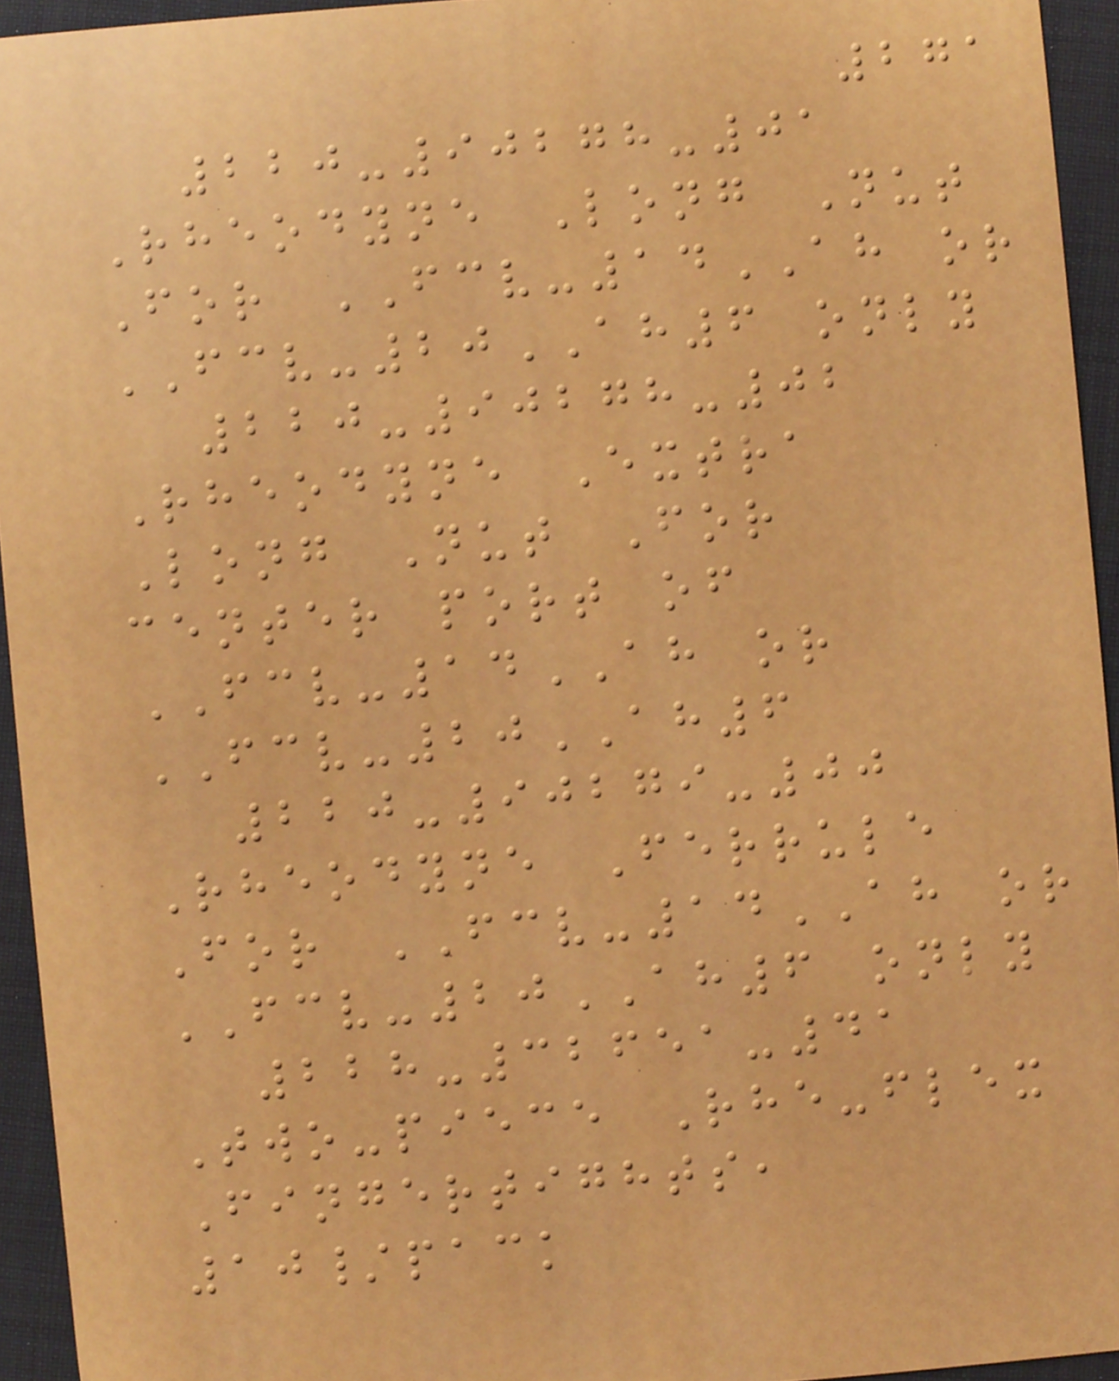271
220-90278-01
Rheodyne Long Nut
For FCV-14AH or
FCV-20AH6 only
220-90278-02
Rheodyne Extra
Long Nut For
center port of
FCV-14AH or
FCV-20AH6
220-90279-00
Rheodyne Ferrule
For FCV-14AH or
FCV-20AH6 only
228-32651-41
Two-piece Rhe-flex
Fingertights,
10/pack
